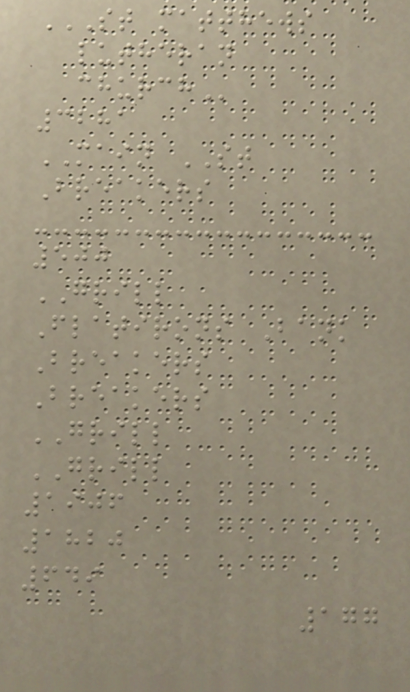ST MATTHEWS
LUTHERAN
CHURCH
3281
MAIN ST
Breakers
500
GRILL
Flatirons Bank
Breakers
Breakers
GRILL
GRILL
1906
1820
649
177
